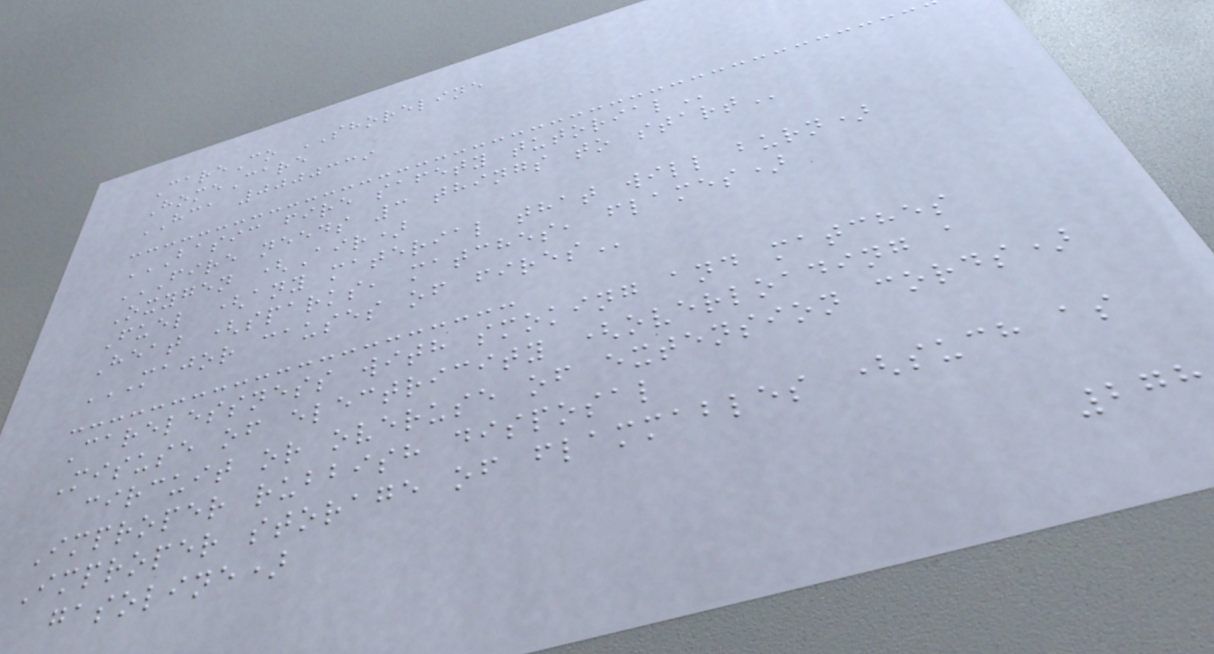CareCo SHORELINE
HomeCare
HCA 0000339
BASIC FIRE SAFETY TUTORIAL
FIRE NEEDS 3 THINGS TO START
Oxygen (Air)
Fuel (any material that will burn)
Heat (sparks, matches, flames)
MAJOR CAUSES OF FIRES
Carelessness with smoking and matches
Misuse of electricity (overloading a
circuit or overuse of extension cords)
Improper rubbish disposal
Improper storage of flammables (such as
gasoline)
278
